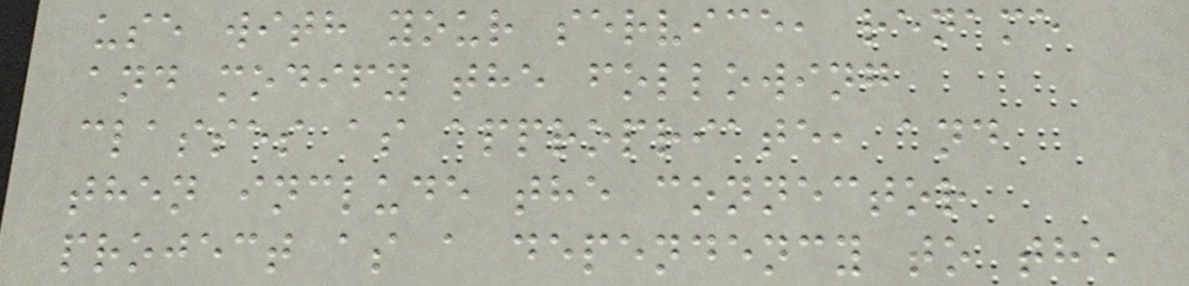use with your service, rename
and modify the following
classes as appropriate, and
then include the connector
project as a dependency to the
